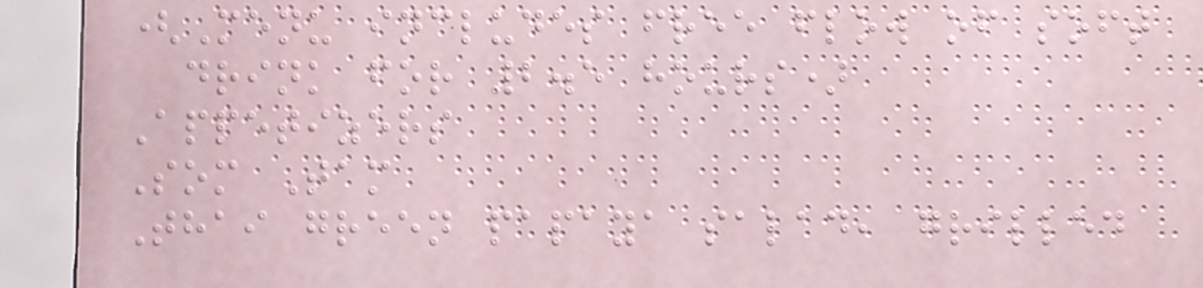(Menu includes free flow of soft
drink for 2.5 hours)
Appetizers
Som Tam
Thai green papaya salad, grilled
